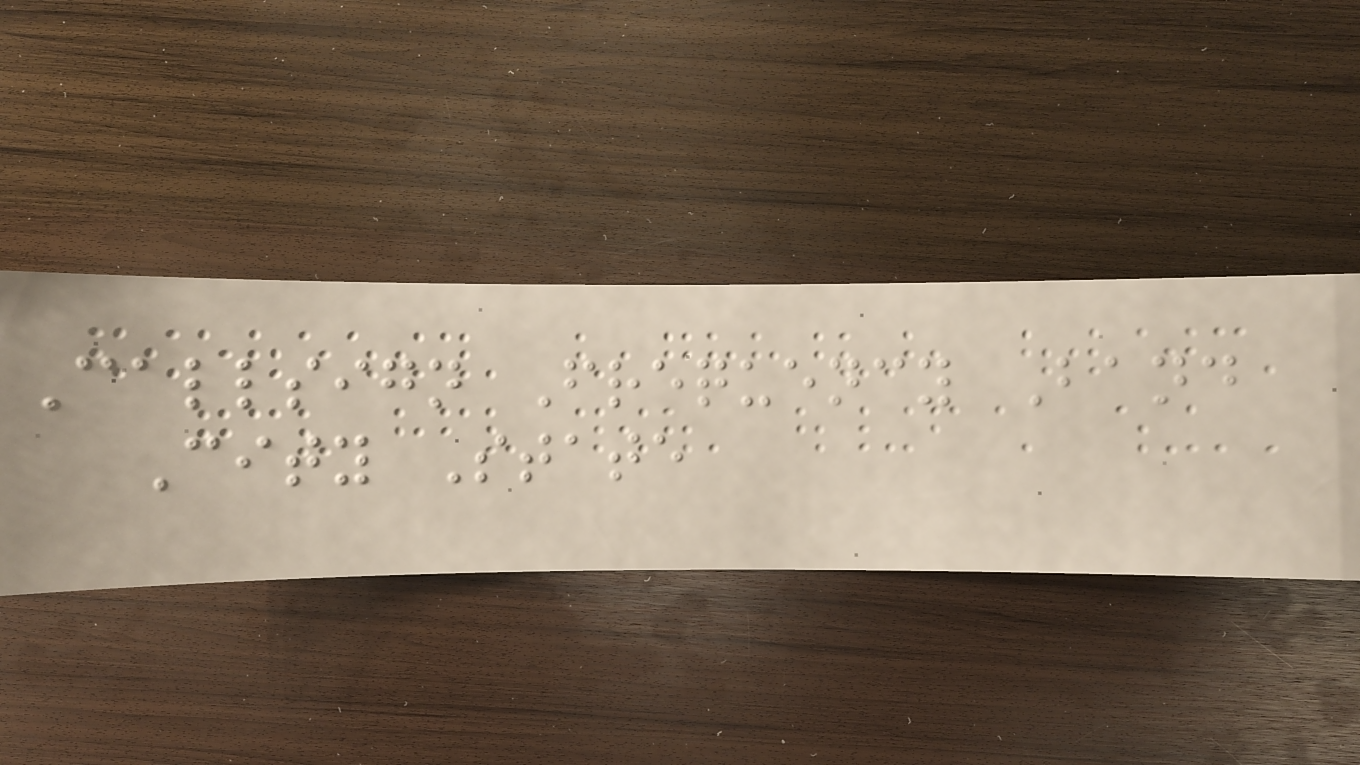Callsign Frequency Band
City State
